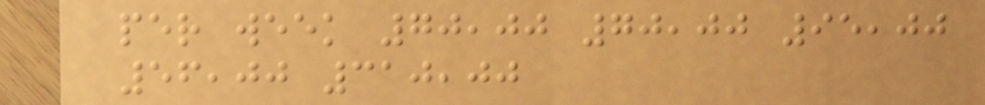per week 70,00 70,00 95,00
56,00 310,00
